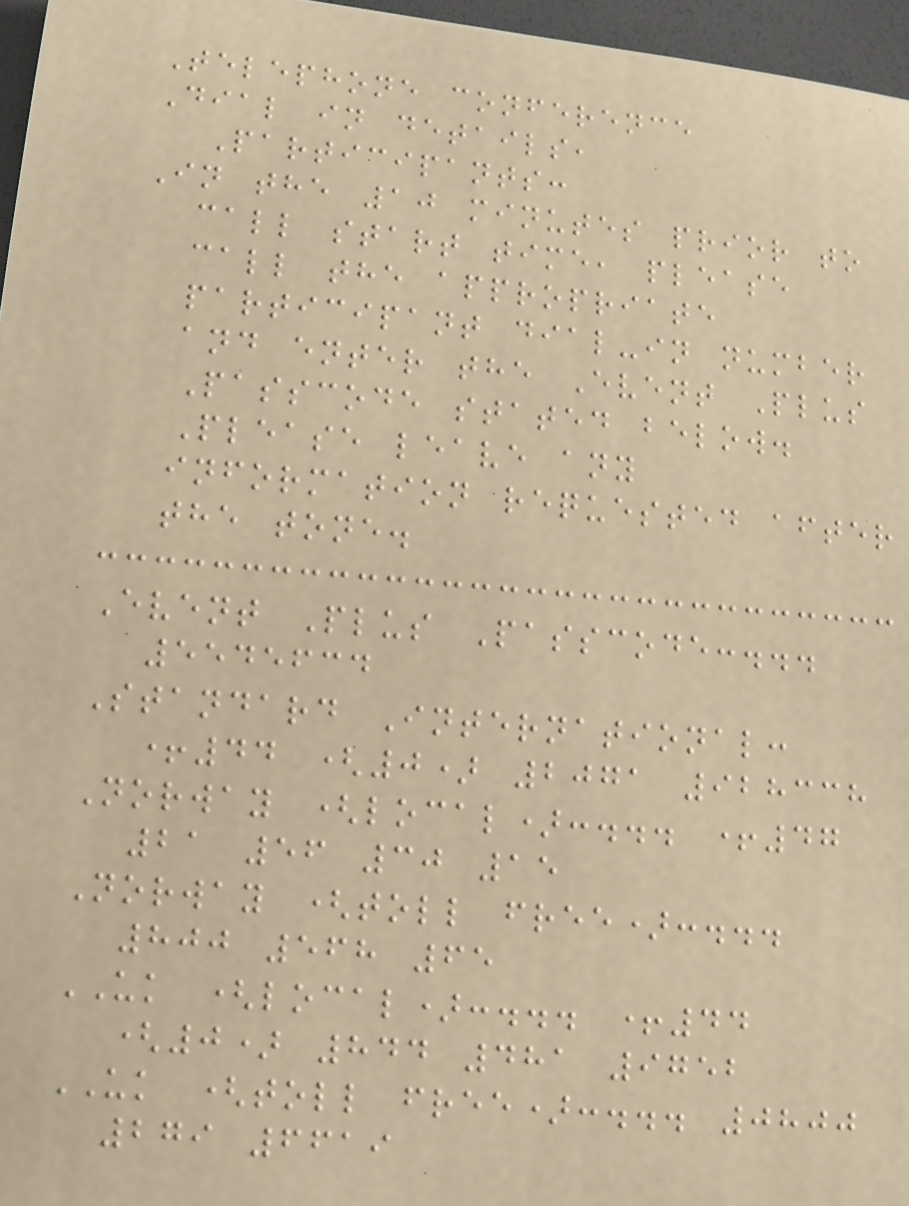Telephone conference
Dial in details,
Participants:
In the 10 minutes prior to
call start time, please
call the appropriate
participant dial-in number
and enter the Event Plus
Passcode stated below.
Please leave any
information requested after
the tone.
Event Plus Passcode:...
5545634
Standard International:
+44 (0) 2071 928338
Norway (local):... +47
21 56 30 15
Norway (toll free):...
800 568 65
UK (local):... +44
(0) 844 481 9752
UK (toll free):... 0800
279 6619
